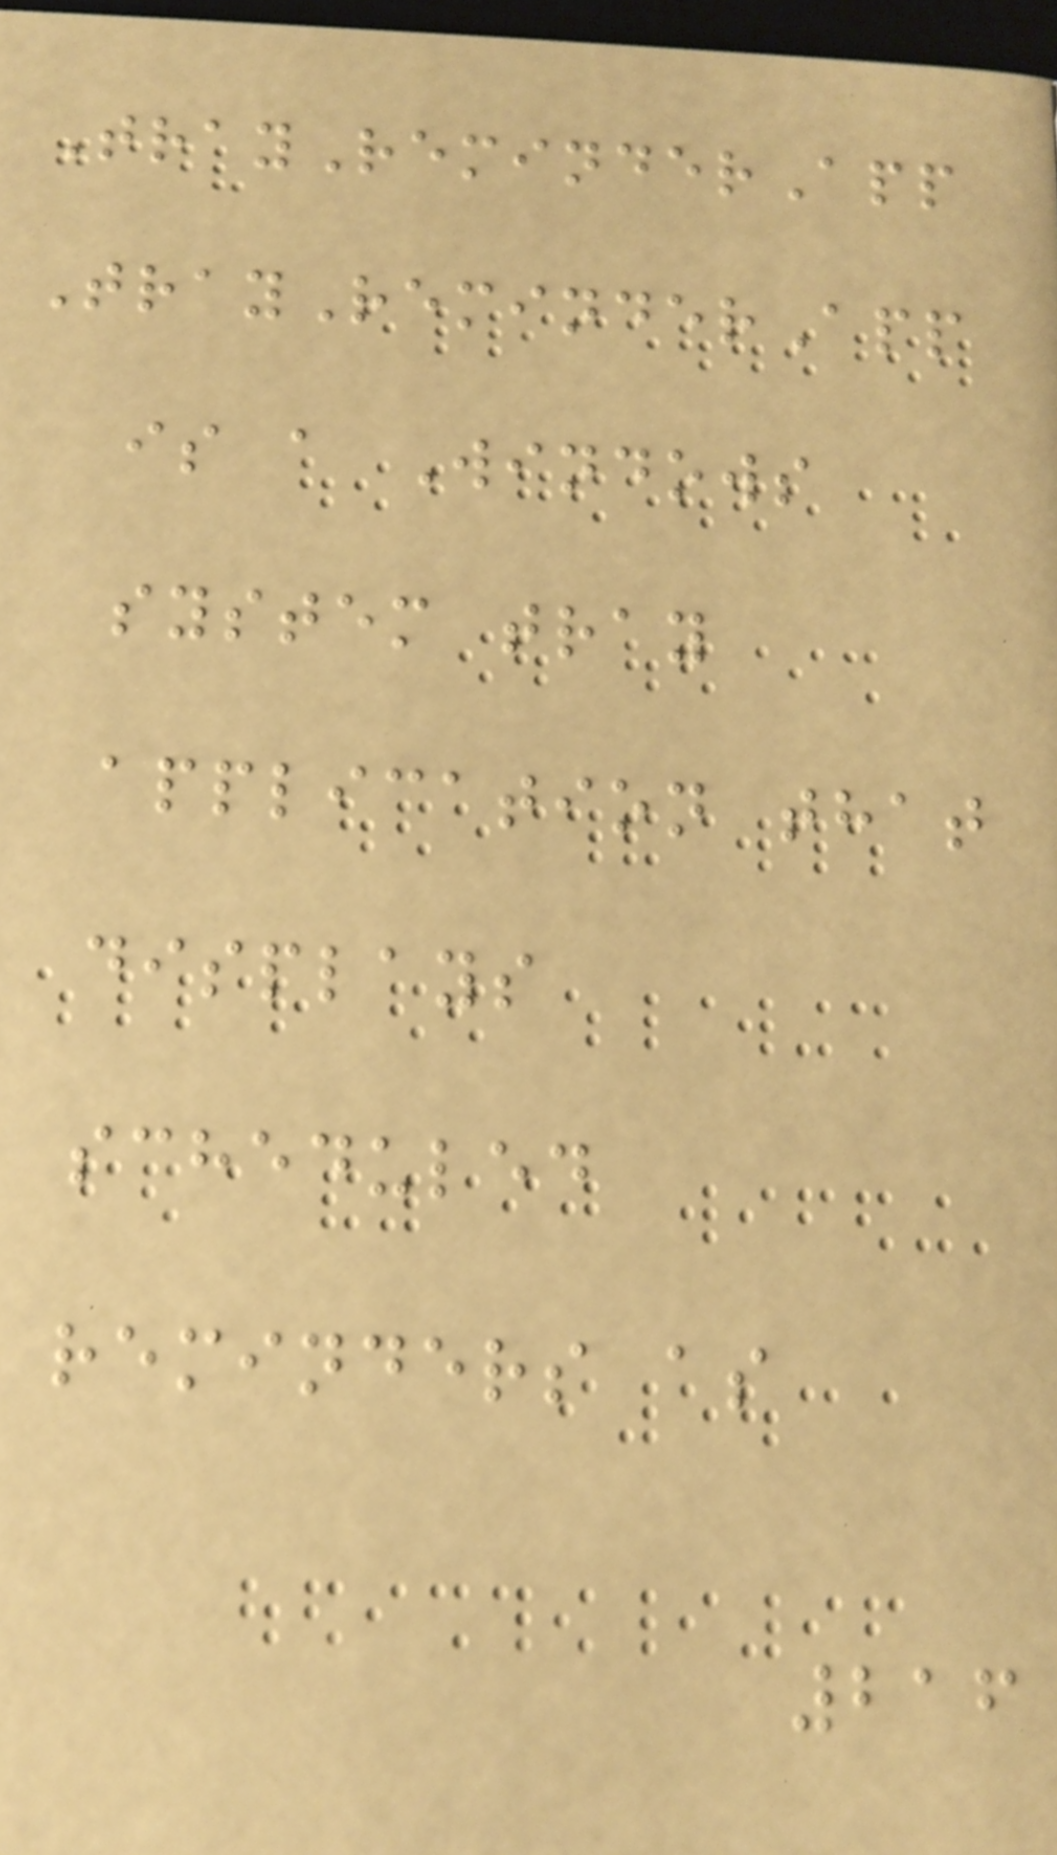TrayReminderApp
TrayReminderApp
is a Windows
system tray
application that
displays
scheduled
reminders as
216
